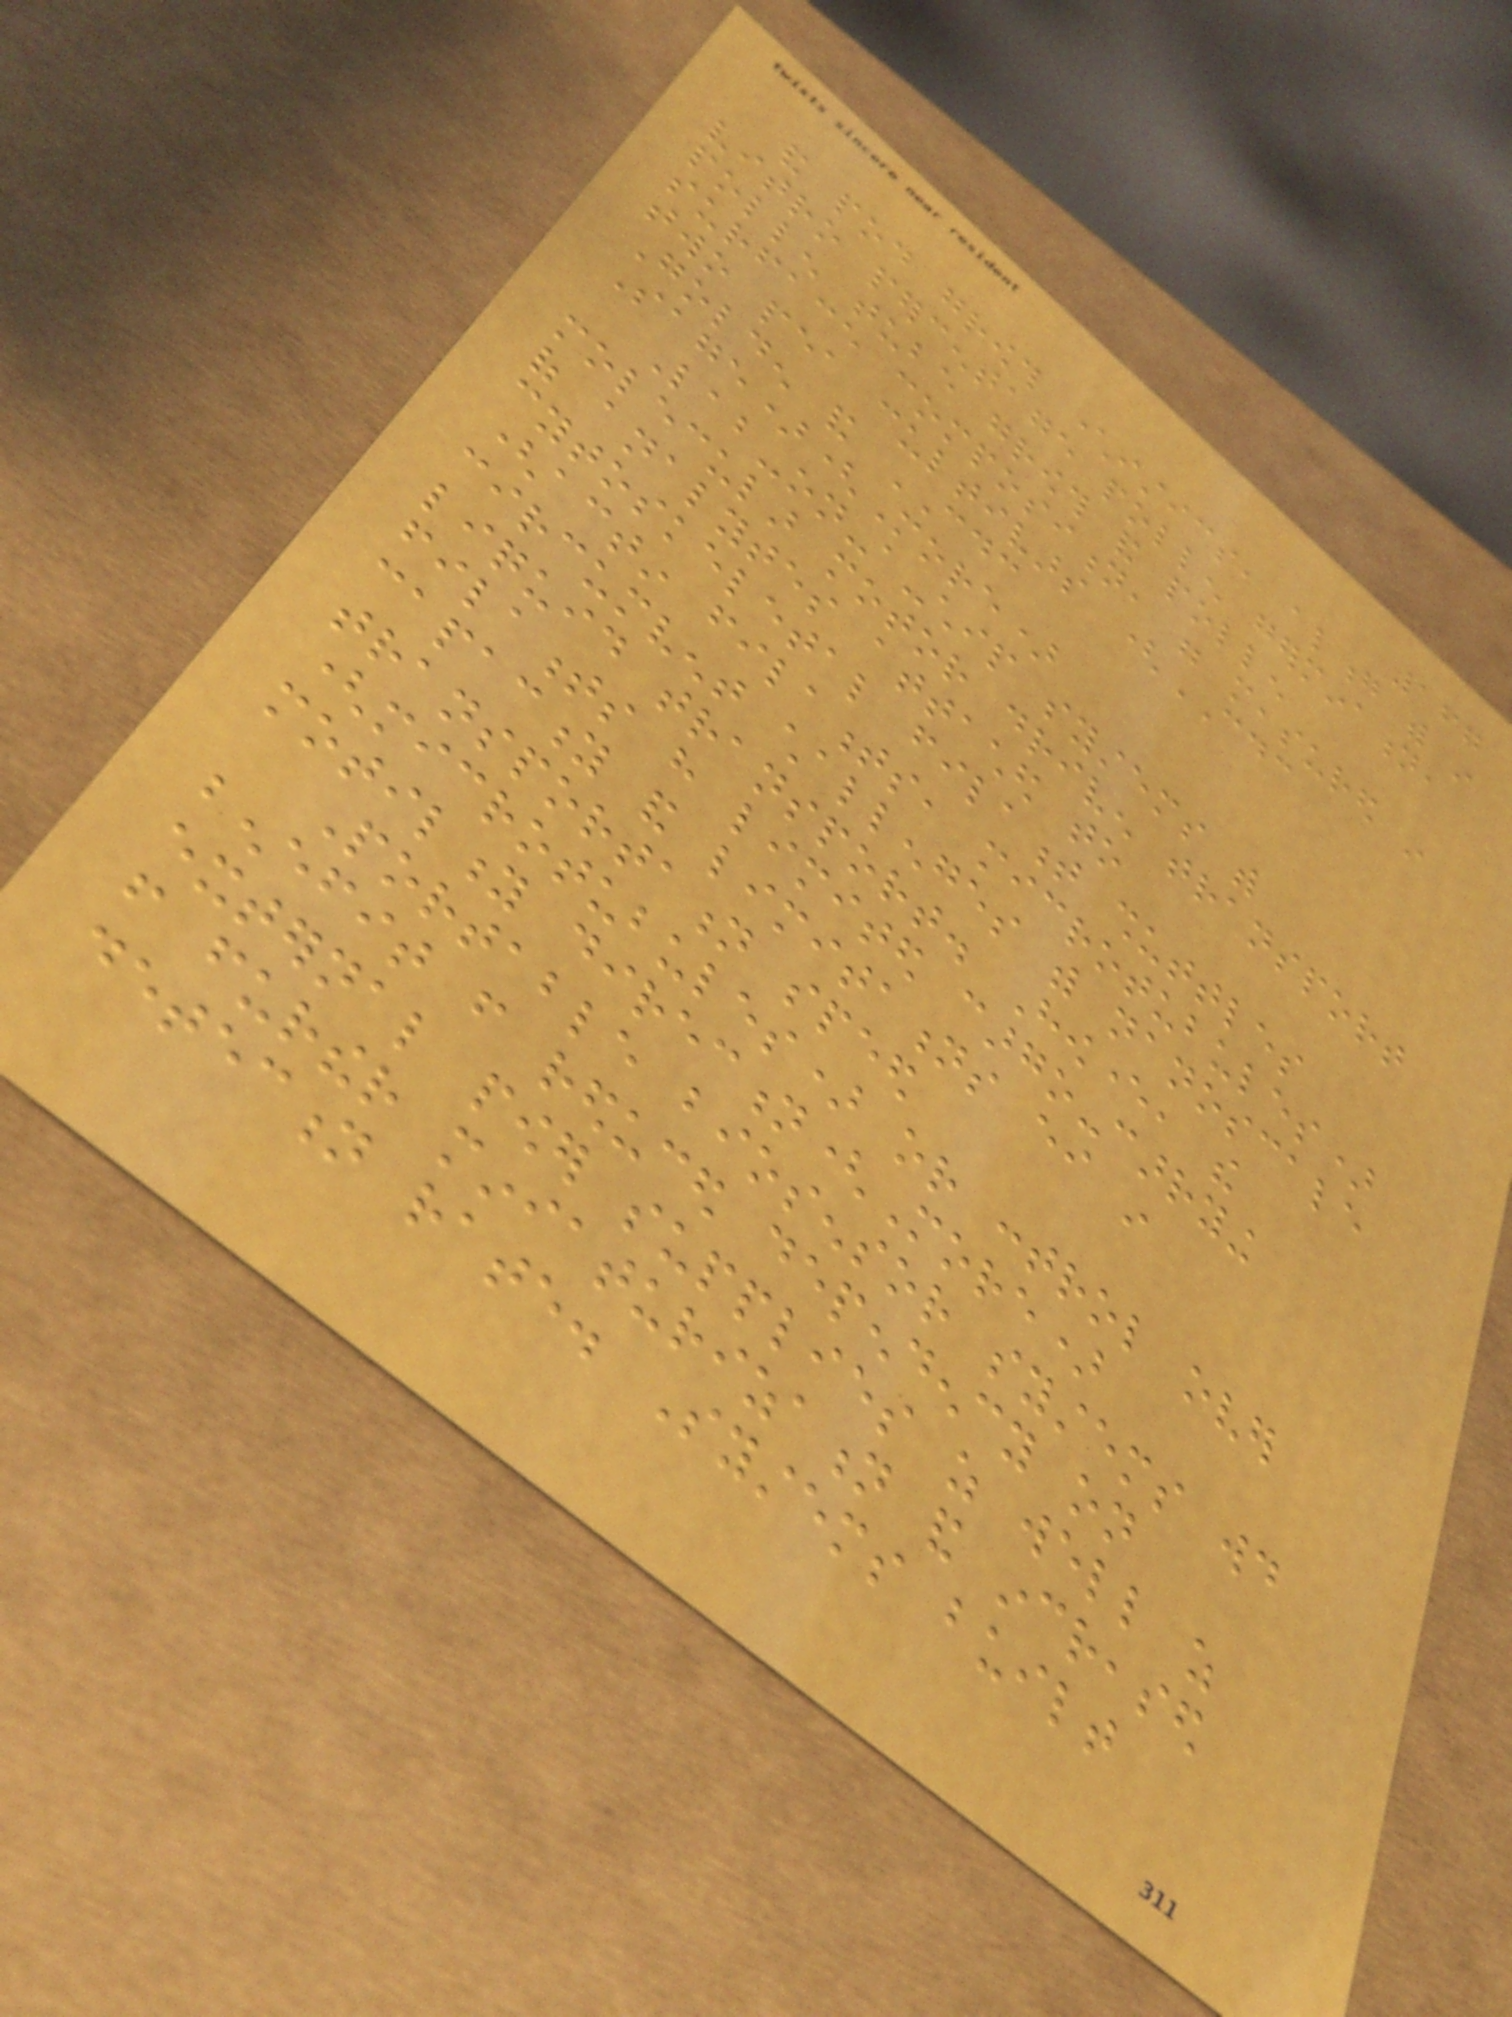167
and pod growth characteristics, along with in
vitro percentage pollen germination,
pollen tube growth and pollen
surface composition, were measured in
two pea cultivars (CDC
Golden and CDC
Sage)(More)
Lab-on-a-chip systems with
molecular motor driven transport
of analytes attached to
cytoskeletal filament shuttles
(actin filaments, microtubules)
circumvent challenges with nanoscale
liquid transport. However, the
filaments have limited cargo-carrying
capacity and limitations either in
transportation speed
(microtubules) or control over
motility direction(More)
Portable biosensor systems would
benefit from reduced dependency on
external power supplies as well as
from further miniaturization and increased
detection rate. Systems built
